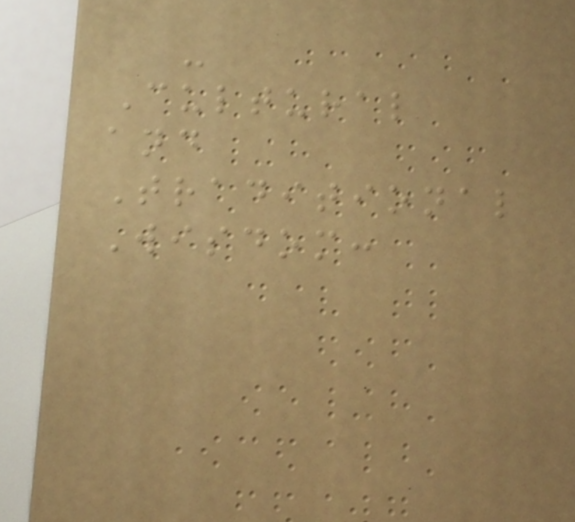-
Cultural
and
Traditional
Wisdom:
